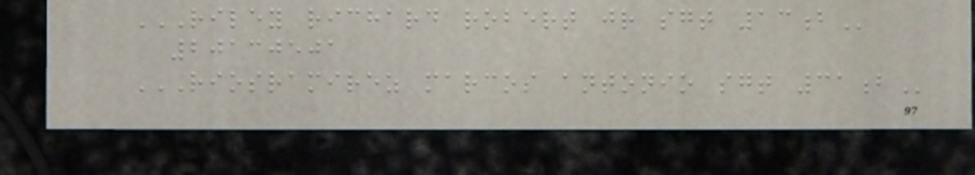RILEY RICHARD ROBERT JR SGT 13B
20130501
RIOSRAMIREZ MARCOS ANTONIO SGT 31B
